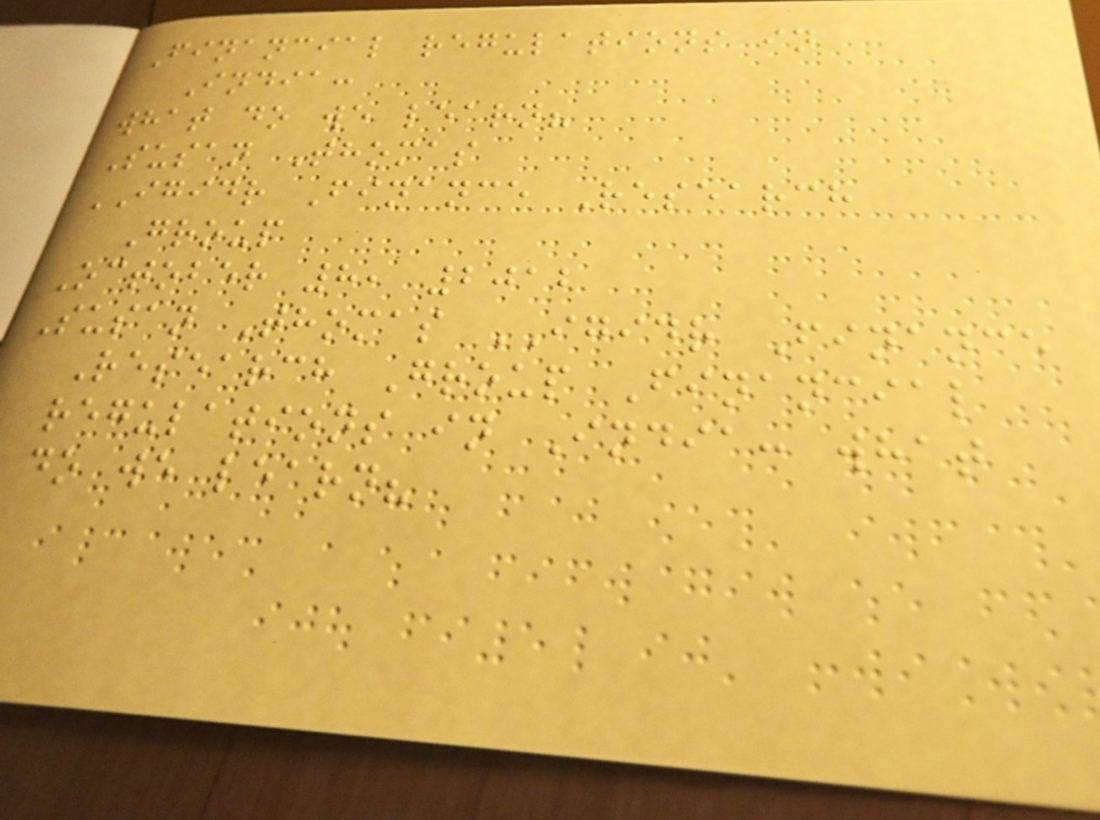Financial regulations in
India:
what do we learn?
Susan Thomas
IGIDR Finance Research
Group
October 8, 2012
Susan Thomas IGIDR Finance
Research Group Financial
regulations in India: what
do we learn?
